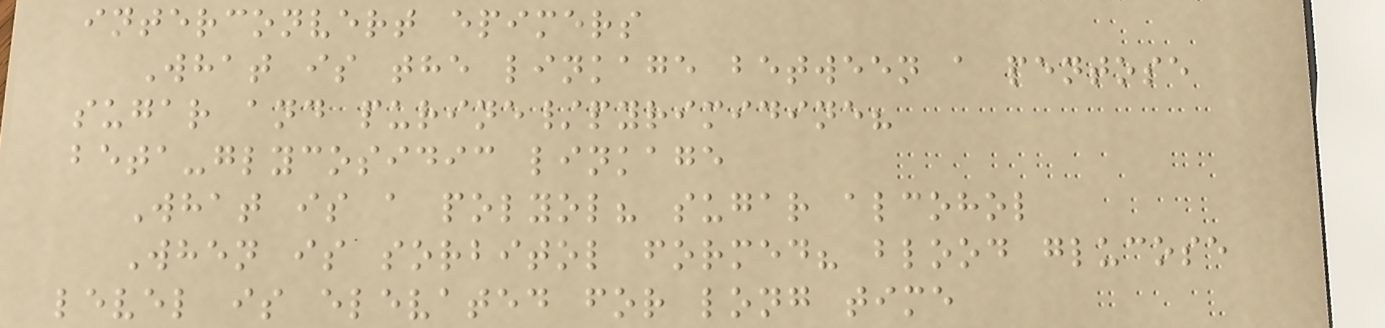interconvert epimers
What is the linkage between a pentose
sugar and purine/pyrimidine?
beta-glycosidic linkage
What is a polyol? sugar alcohol
When is sorbitol formed? blood glucose
level is elevated for long time
